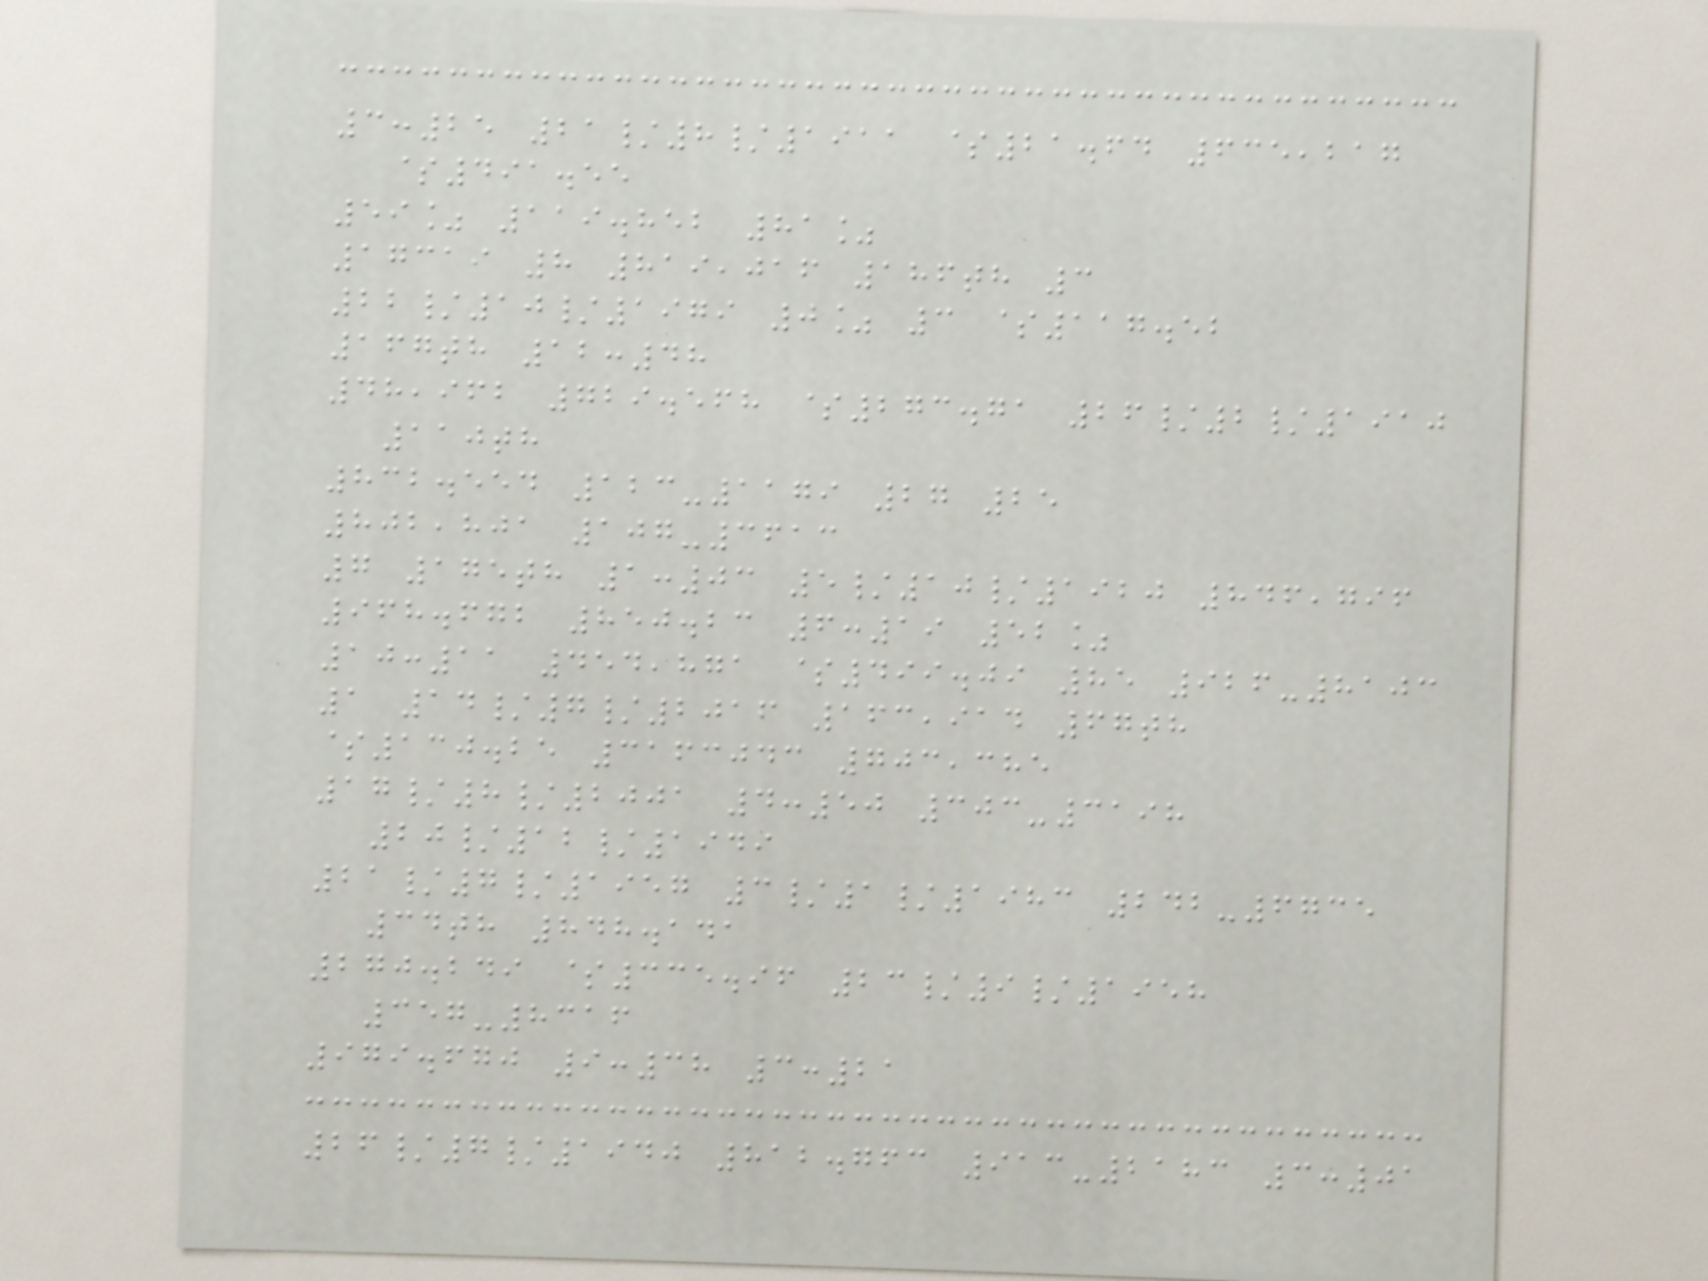3:25 21/8/1911 $21.64 635,217
$491.55
59% 119.852 81%
17319 8 819,016 186th 3
22/10/1979 0% 3 $117.52
167th 12:48
48,962 729.568 $273.71 26/2/1910
110th
832.554 123-1179 27 25
802,801 107-3613
7 175th 1:03 5/10/1920 846,796
968.672 850.23 6:19 52%
10:11 454,871 $499.09 85 926-8103
1 14/7/2016 163,914 67th
$130.25 3163043 703,385
17/8/2001 4:50 303-3198
20/12/1949
21/7/1957 3/1/1983 242-6735
34th 848.141
270.249 $335.96 23/9/1958
357-8316
979.670 9:38 3:21
26/7/1940 812.763 913-2183 3:01
